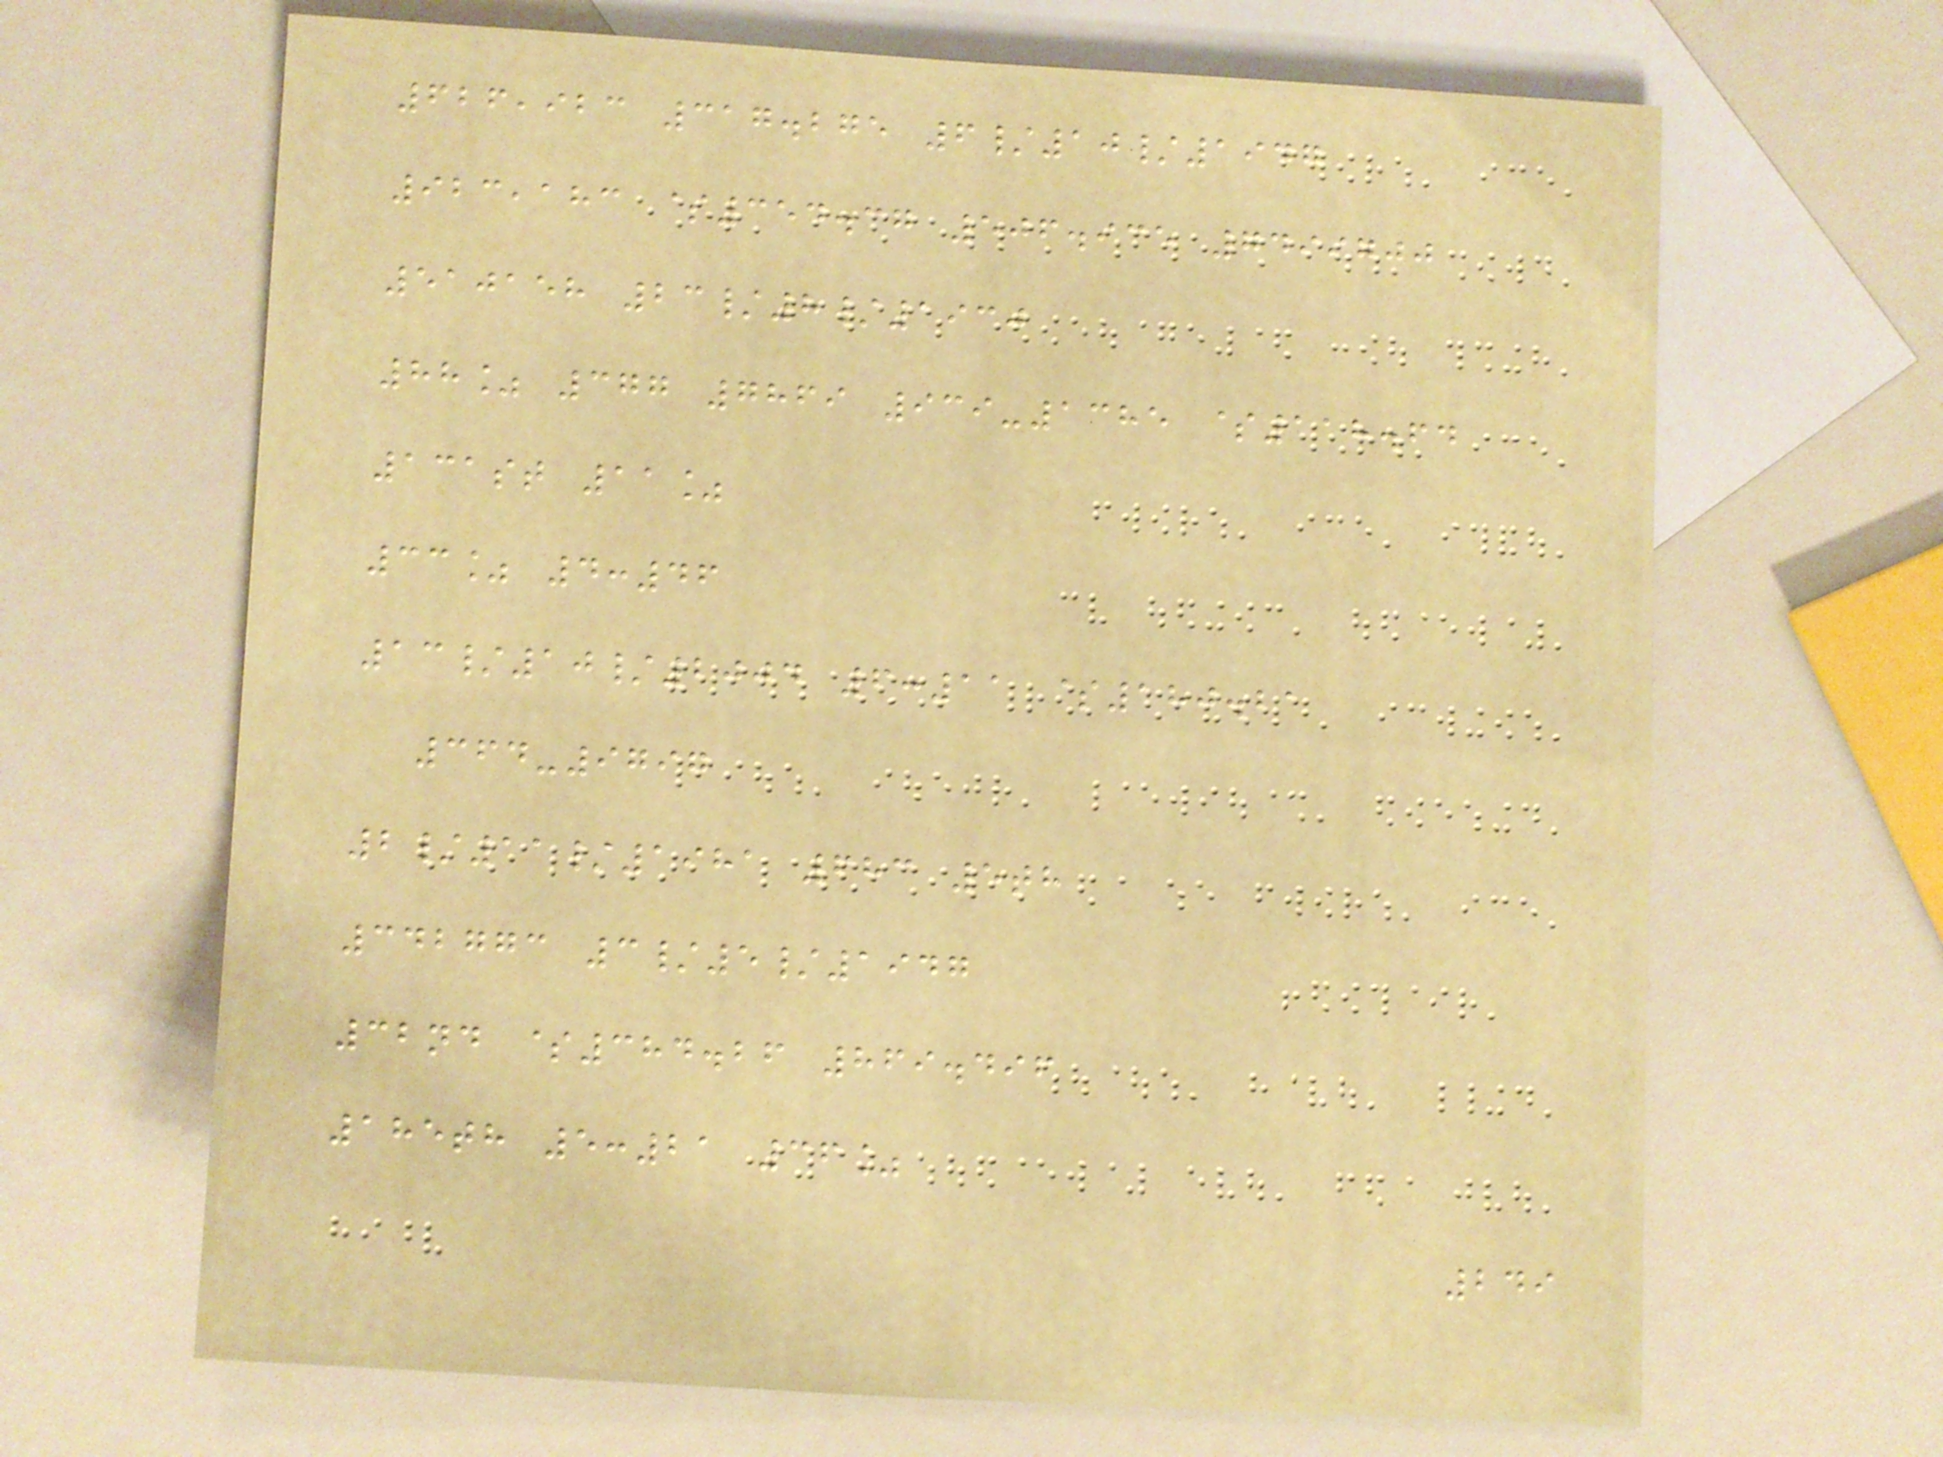626,923 317.275 6/10/1947
923,183 $354.37 506.935 7499700
510158 23/8/1930
88% 377 7869 939-1385 $118.64
131st 11%
33% 4:46
13/10/2004 6:11 $180.21
364-9797
2/11/1981 683 5th
342773 3/5/1947
32nd $384.26 869.496
185th 5:21 36%
249
